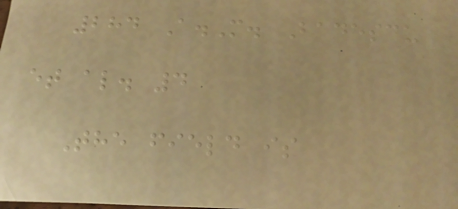284 A.M. Badescu
et al. 4
The field is
